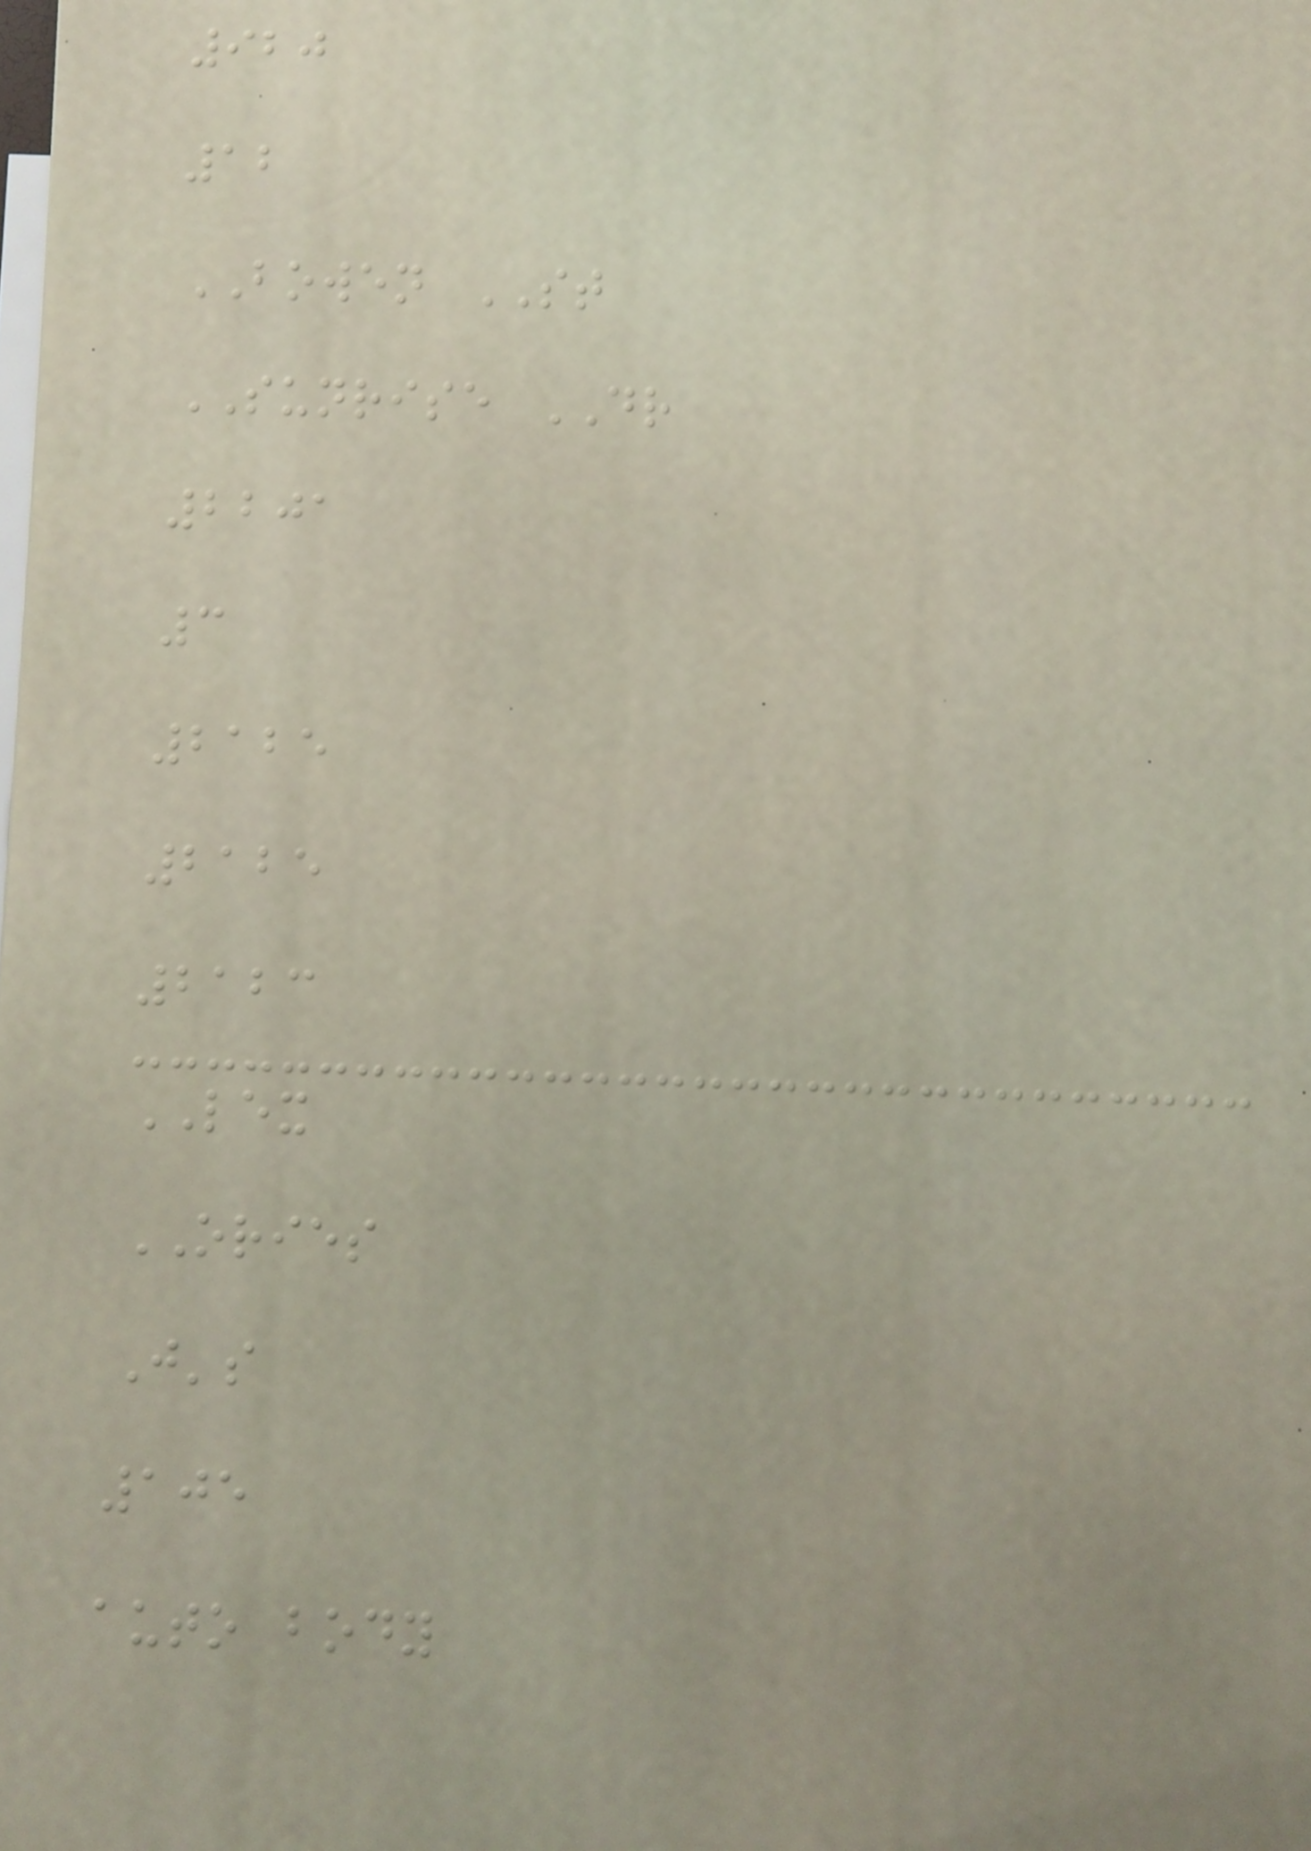920
12
BOWEN ST
SUNRISE DR
2201
3
2125
2125
2123
LEX
ORIES
J's
105
auto body
